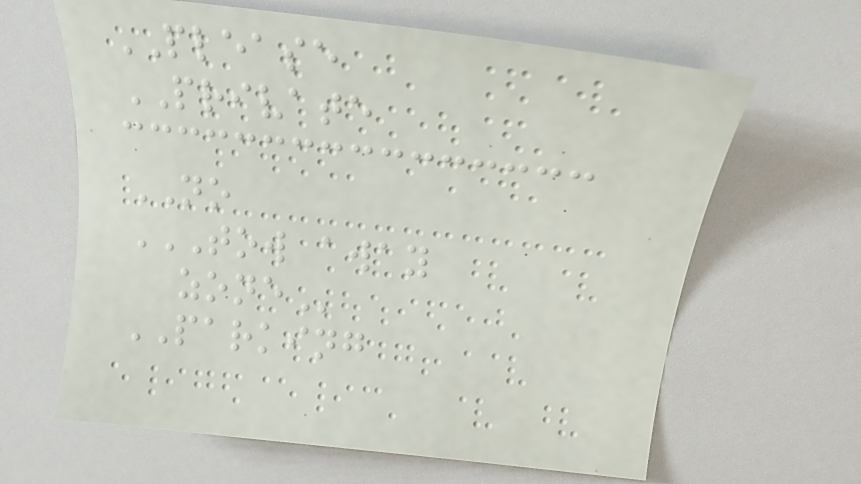PLEASE
PRIVATE
NO
TOW AWAY
ZONE
PARKING
